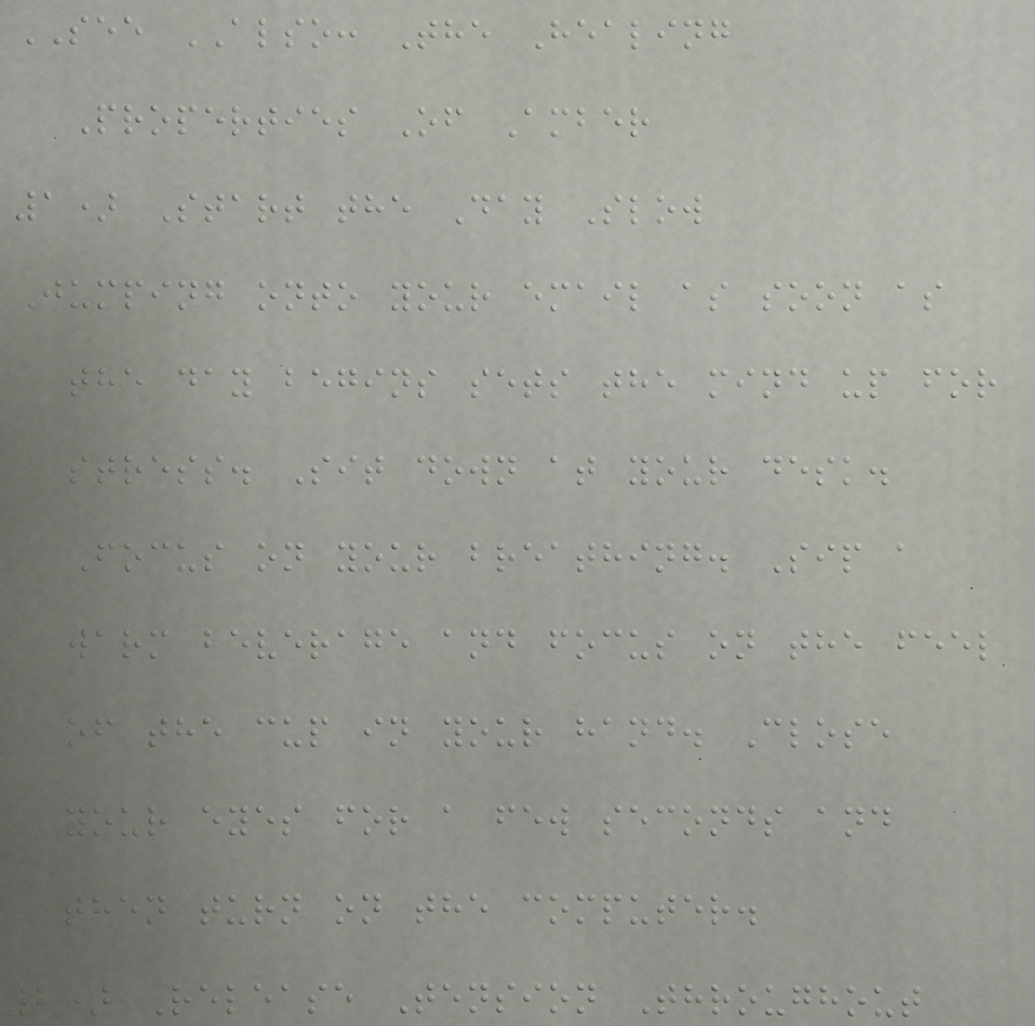SEE ALSO: The Healing
Properties Of Amber
1) Start the Day Slow
Jumping onto your email as soon as
the day begins sets the mind up for
stress. Sit down at your desk.
Focus on your breathing. Sip a
warm beverage and focus on the feel
of the cup in your hand. Close
your eyes for a few seconds and
then turn on the computer.
2) Release Tension Throughout
